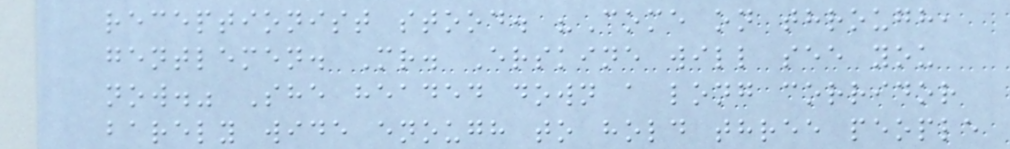receptionist stood. "Come on through,
gentlemen. Mr. Erskine will see you
now." She headed down a long corridor
barely wide enough to hold three people
